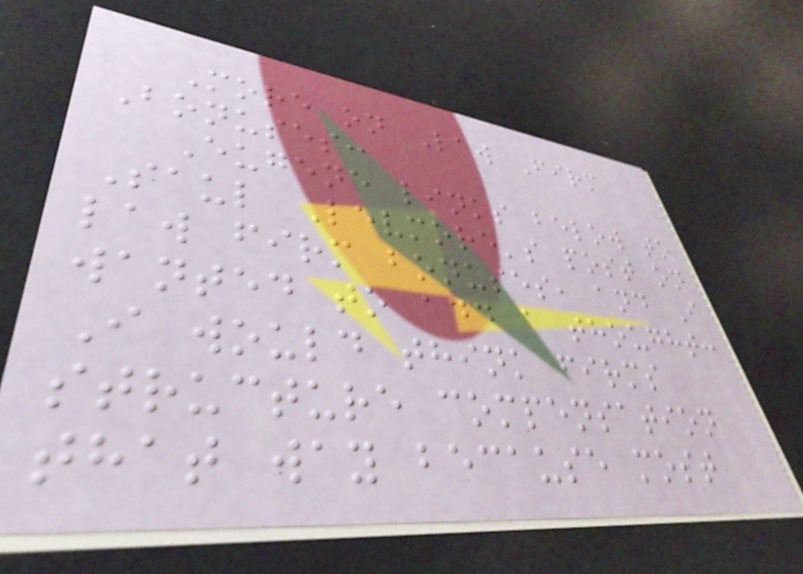More on Law Firm
Bonuses:
Eugene links below to
Saul Levmore's post on
law firm bonuses, and I
wanted to add a thought:
I would think firms
structure compensation
that way because most
